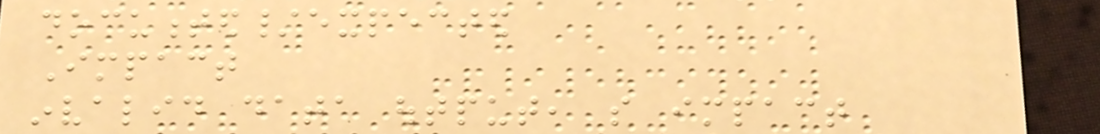documented/expected
Impact
invalid data output, so impact
